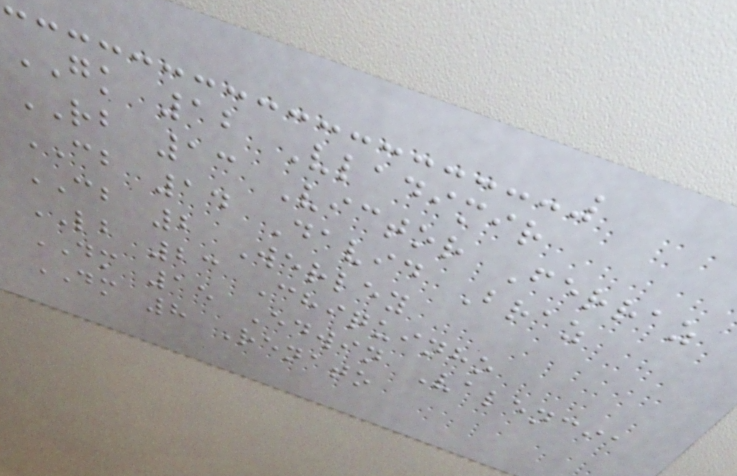GK 12 Vladimir
RB 13 Victor Ferraz
CB 14 David Braz
CB 2 Werley
LB 23 Chiquinho
DM 15 Edwin Valencia
DM 8 Renato
